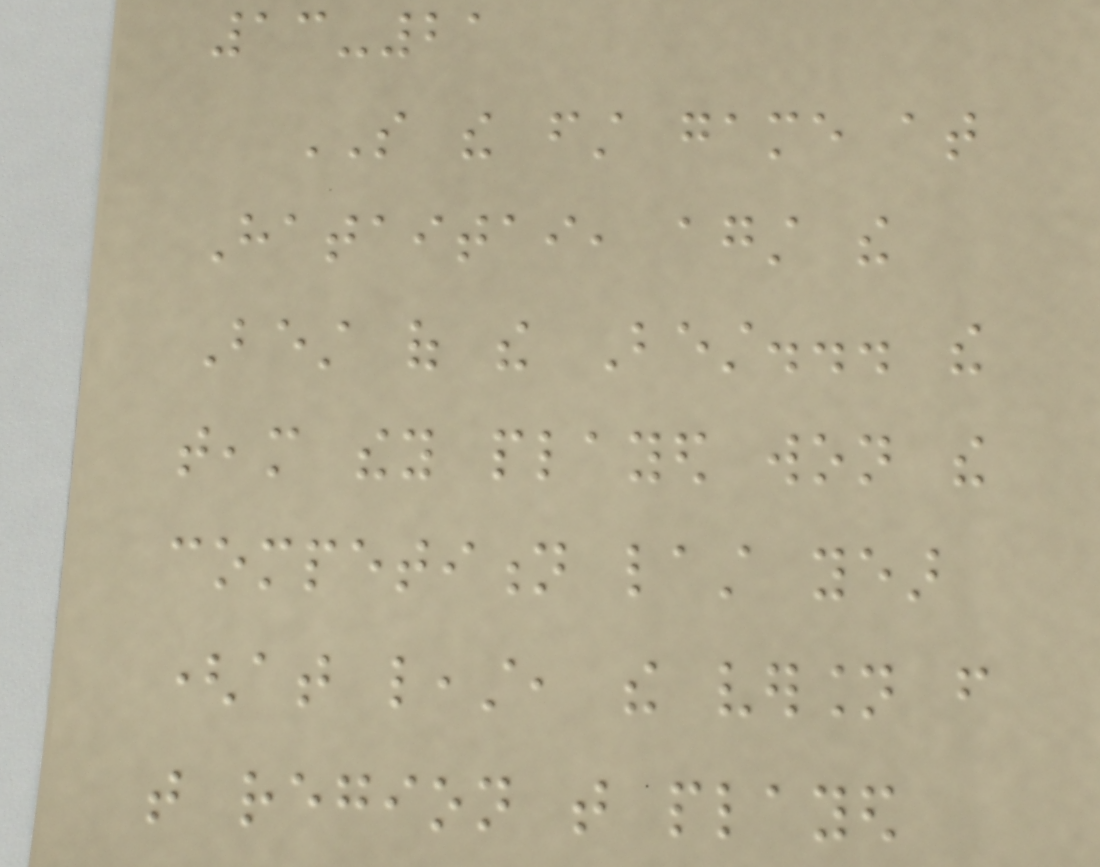13-21
SO the first game at
Hataitai, against the
Best of the Best... the
team they played won the
competition last year
(at least, the version from
that region that played
